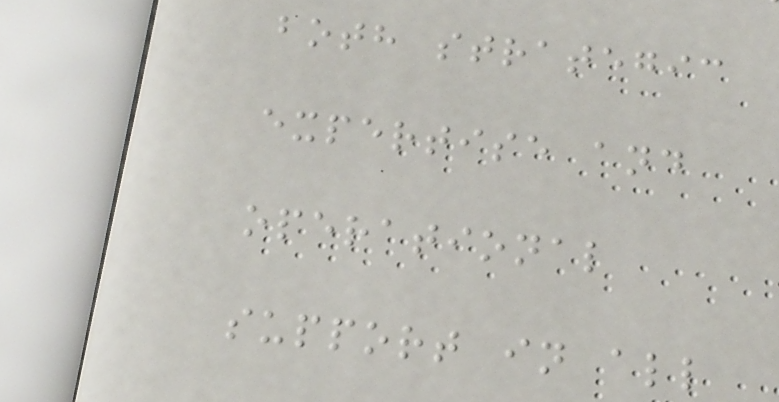both strategic
expertise and
operational
support in all
